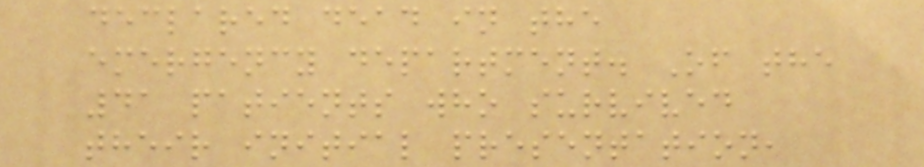declared dead in the
emergency department. Of the
41 patients who survived
their initial presentation,
